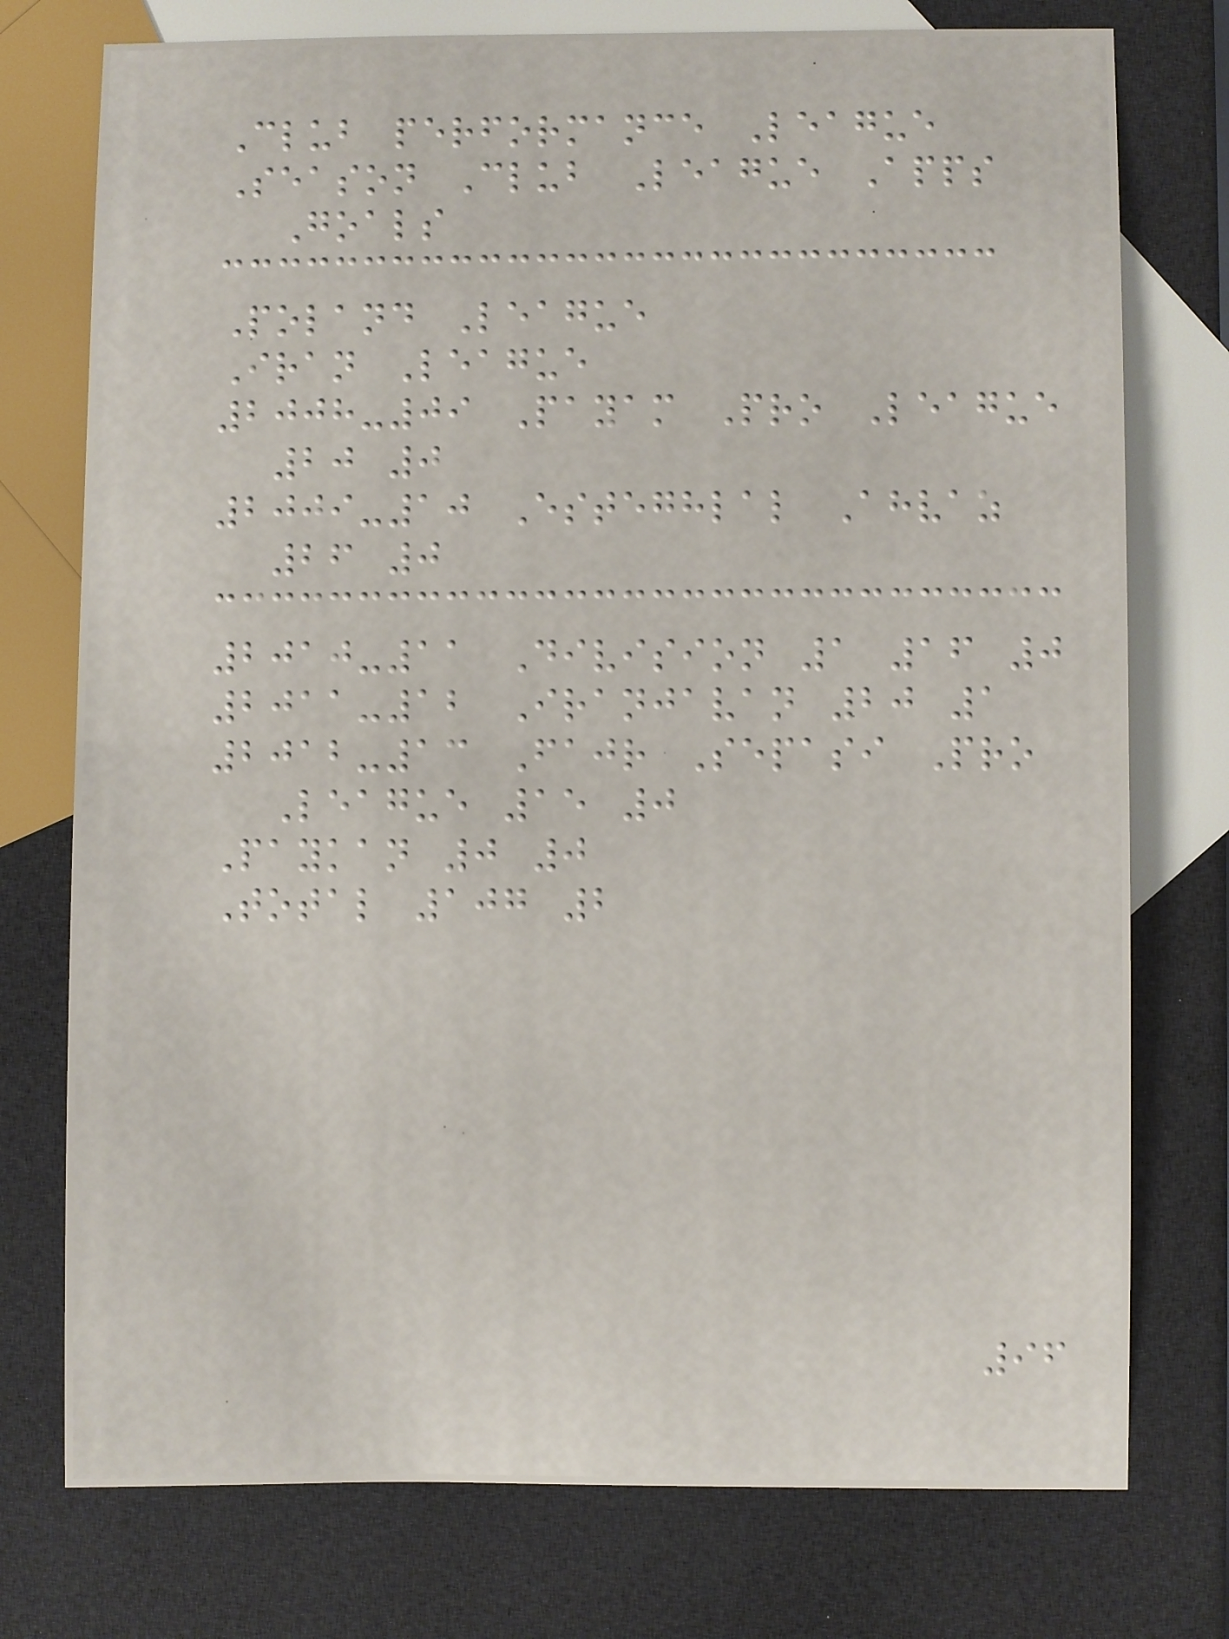Club performance League
Season Club League Apps
Goals
Poland League
Iran League
2008-09 Payam Pro League
20 0
2009-10 Esteghlal Ahvaz
26 0
2010-11 Division 1 16 0
2011-12 Iranjavan 20 1
2012-13 Fajr Sepasi Pro
League 15 0
Paykan 0 0
Total 107 2
96
